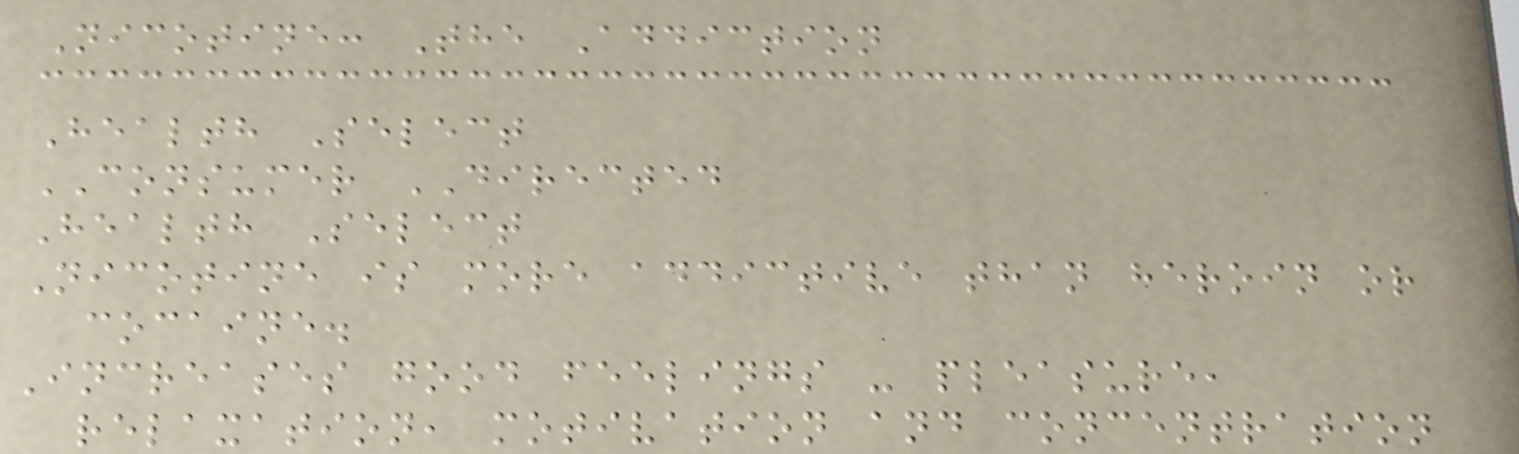Nicotine: The Addiction
Health Select
CONSUMER DIRECTED
Health Select
Nicotine is more addictive than heroin or
cocaine.
Increases good feelings - pleasure,
relaxation, motivation and concentration
